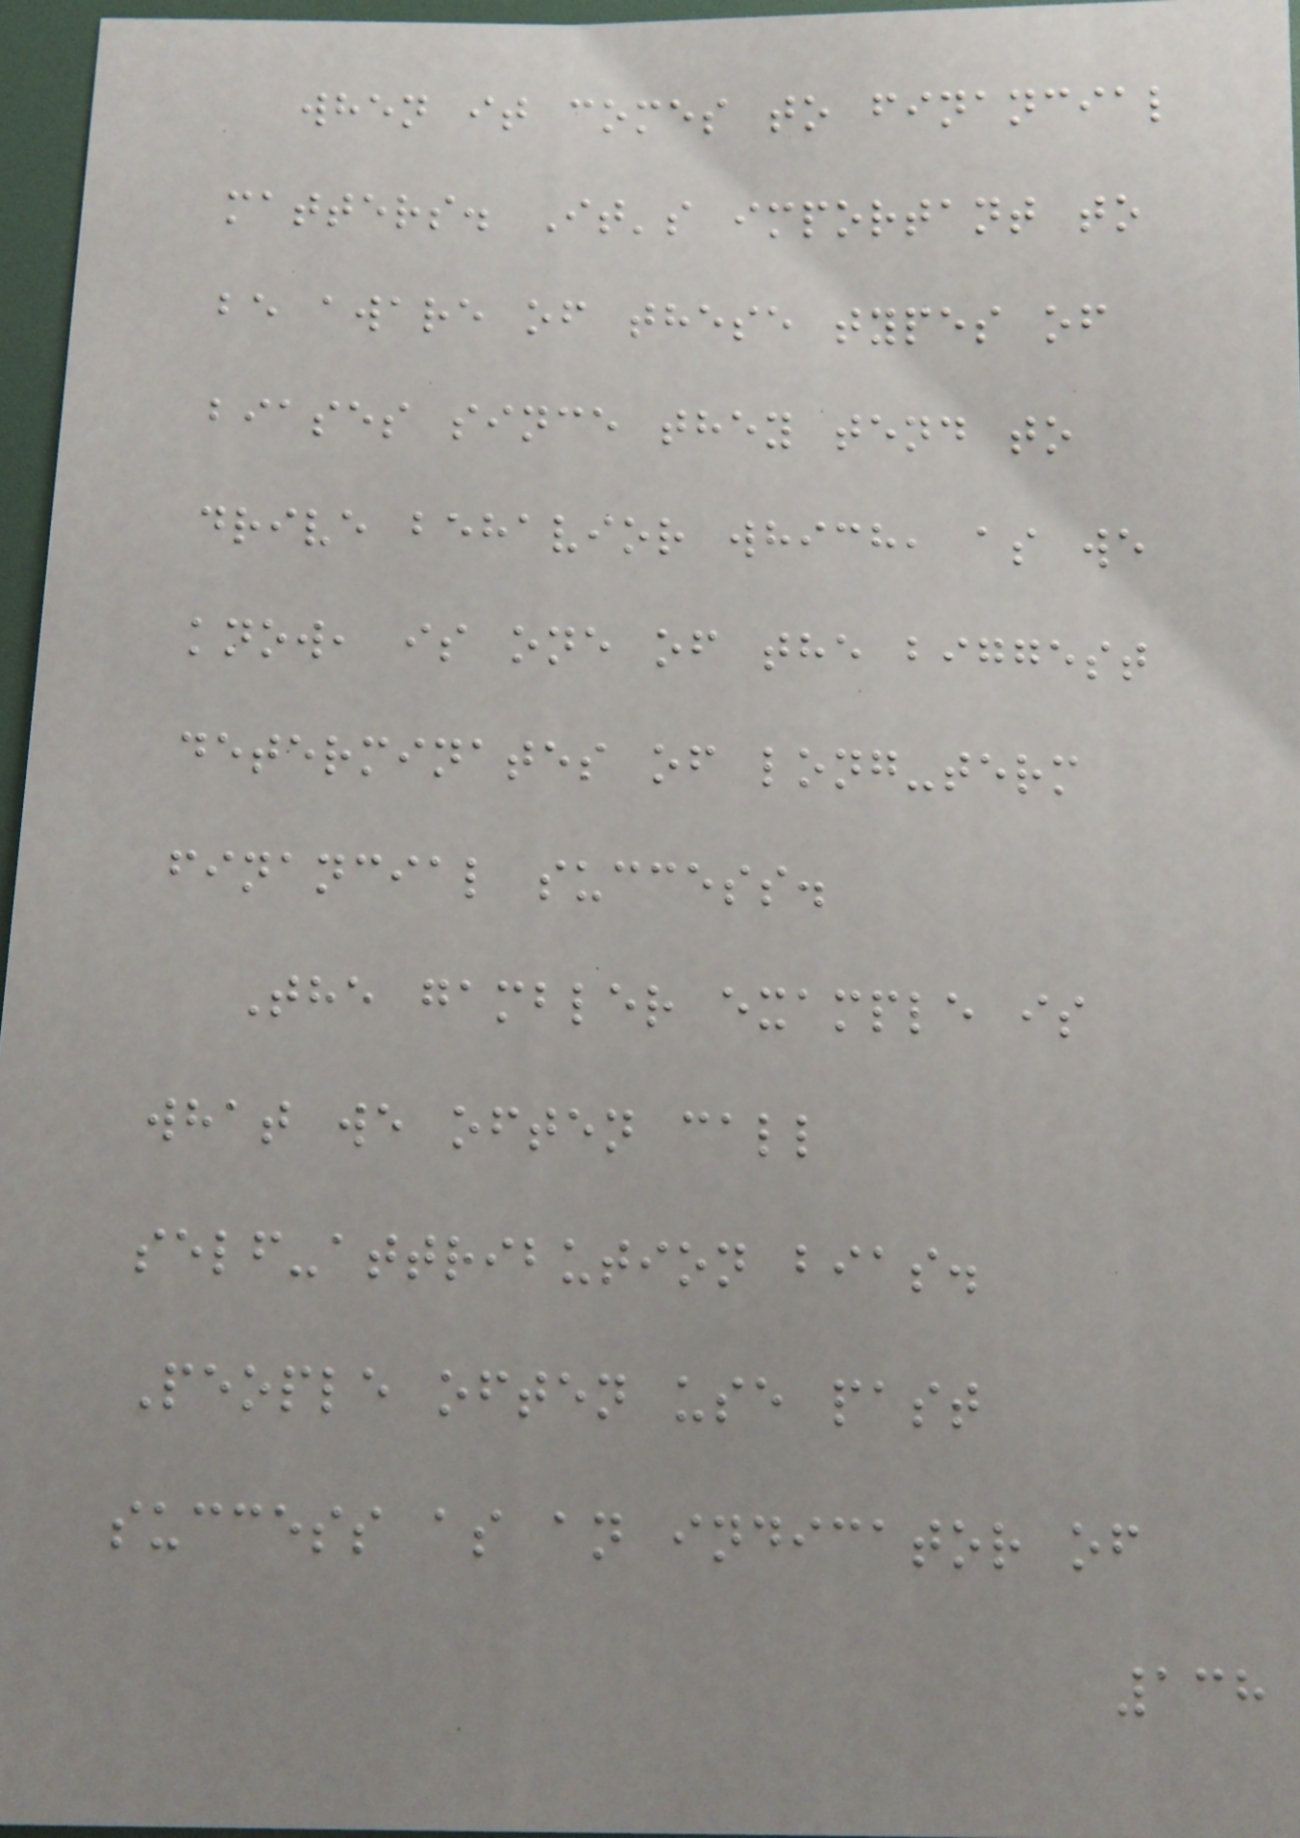when it comes to financial
matters. It's important to
be aware of these types of
biases since they tend to
drive behavior which, as we
know, is one of the biggest
determinates of long-term
financial success.
The gambler example is
what we often call
self-attribution bias.
People often use past
success as an indicator of
138
